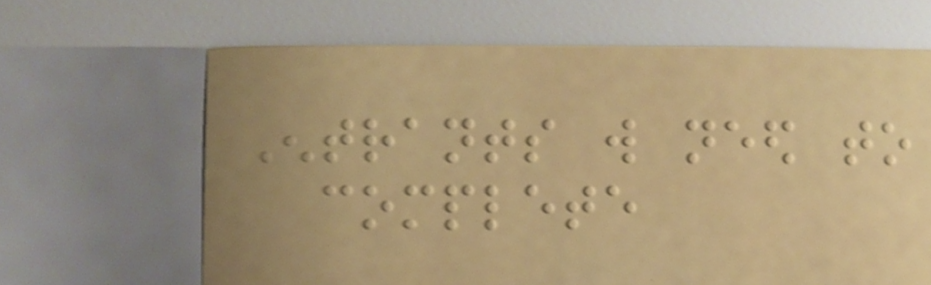Entrants will need to
complete
